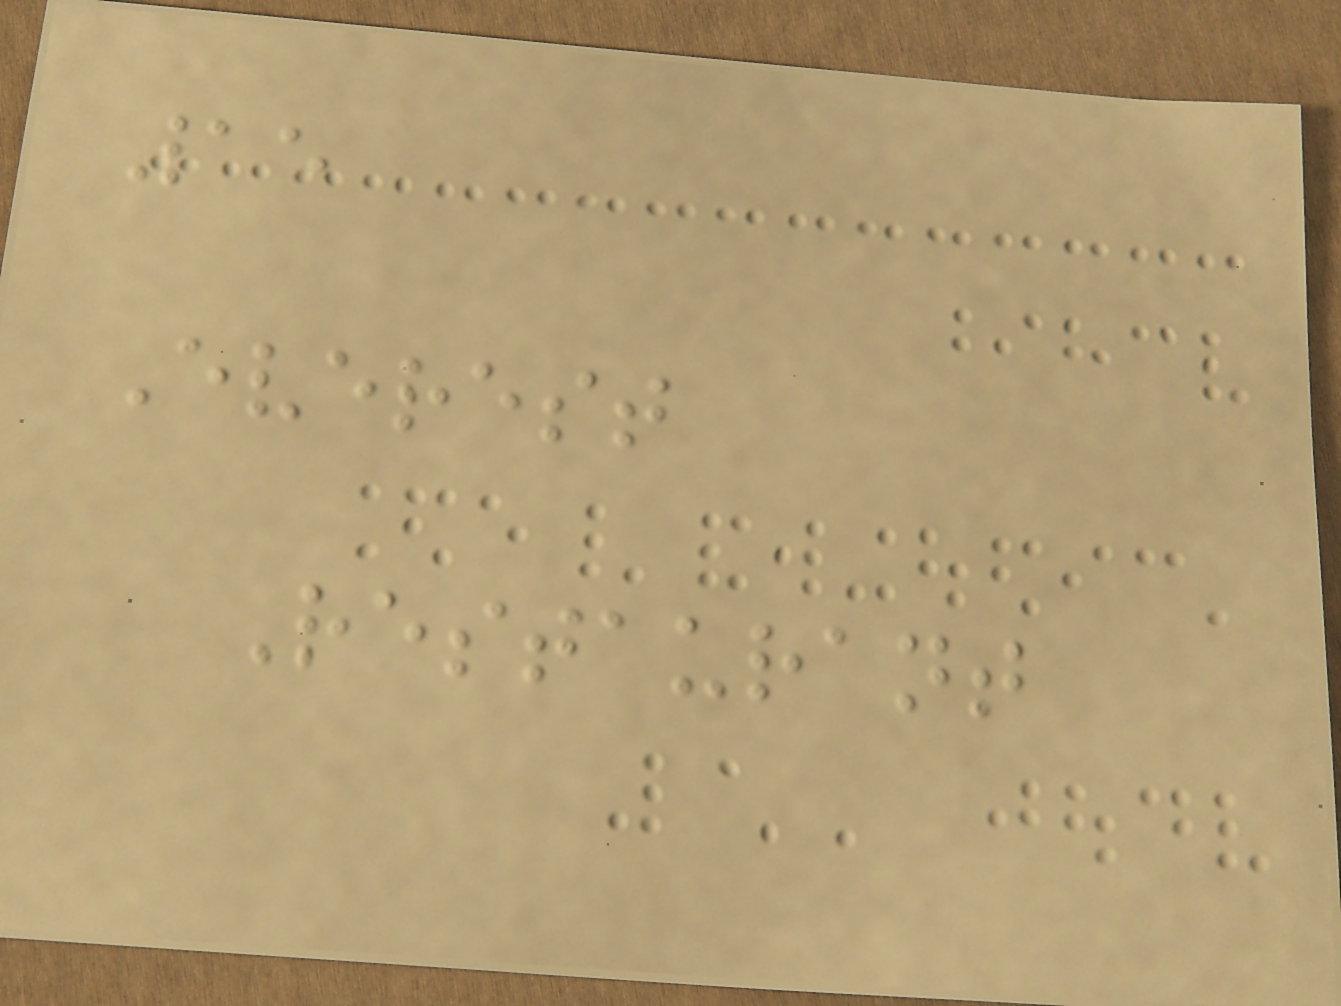15
Everest
Restaurant
